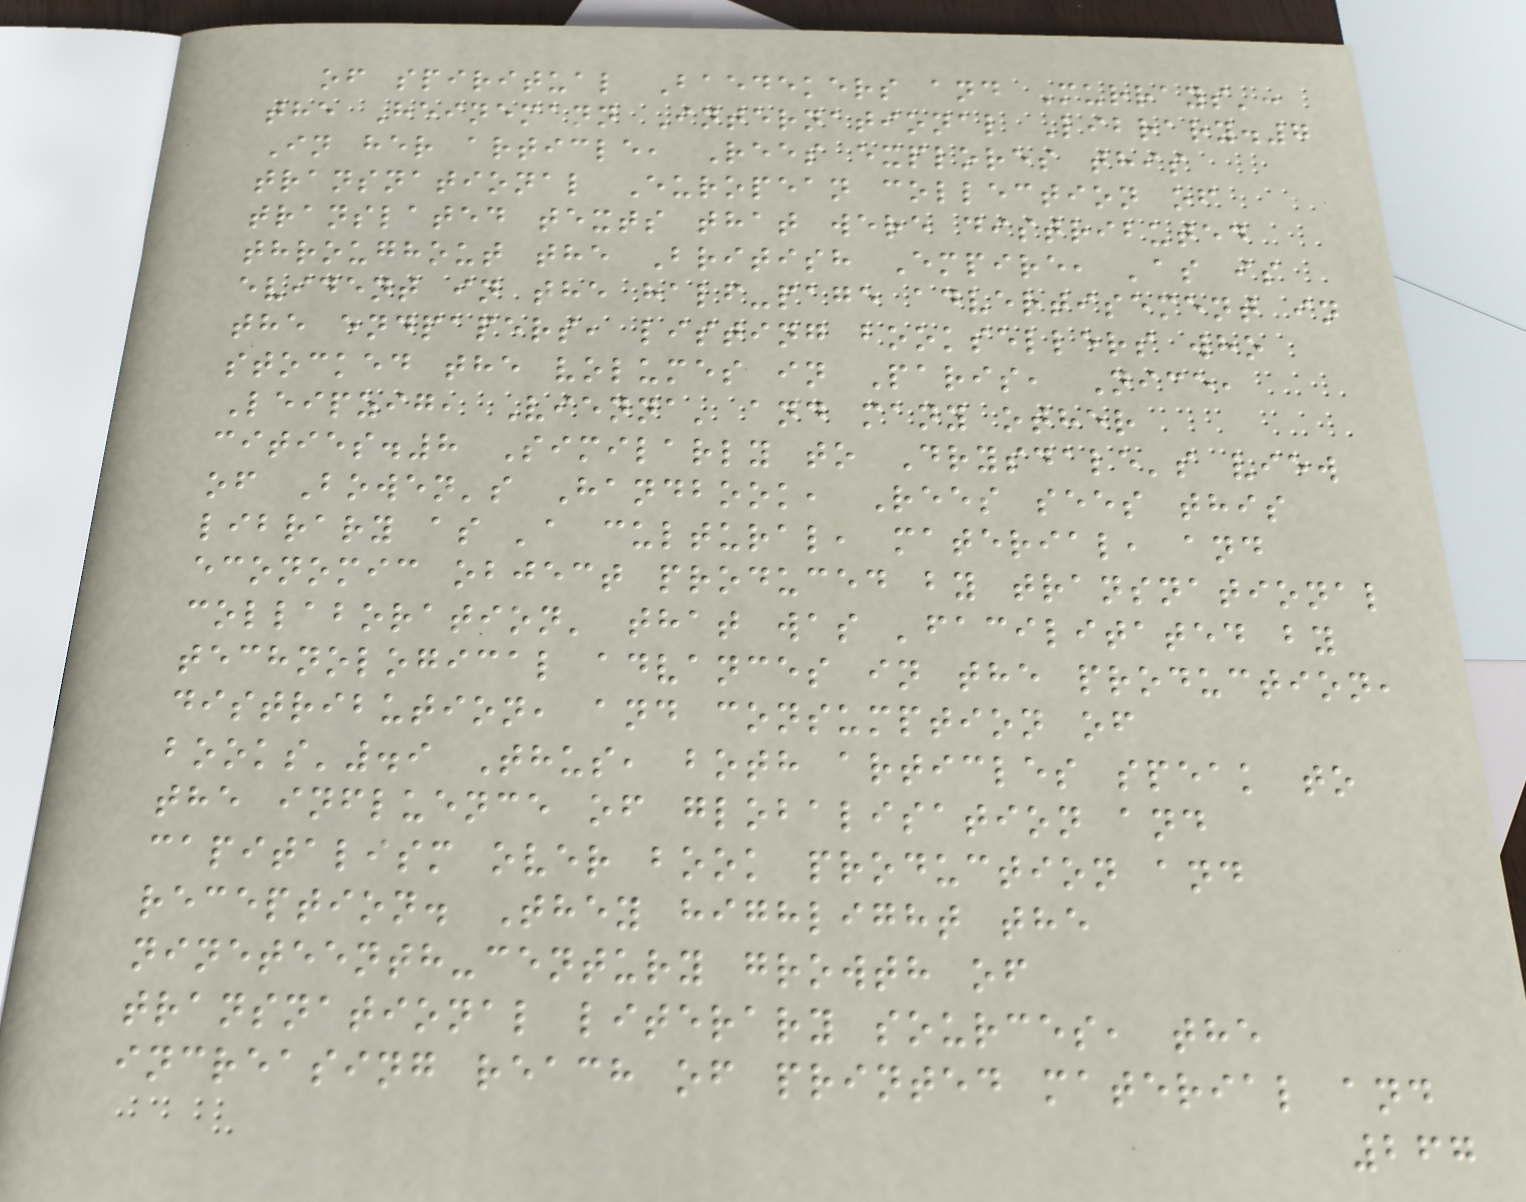of spiritual Baedekers and Murrays':
the Heinemann International Library.7
In her article, Rees explores this
transnational European collection of
translated texts that were distributed
throughout the British Empire, 'as is
evident in the half-page advertisement in
the endpapers, listing booksellers who
stocked the volumes in Paris, Nice,
Leipzig, Vienna' and many other
cities.8 Similarly to Drysdale's view
of Bowen's Handbook, Rees sees this
library as 'a cultural, material, and
economic object produced by transnational
collaboration' that was 'facilitated by
technological advances in the production,
distribution, and consumption of
books'.9 Thus, both articles speak to
the influence of globalisation and
capitalism over book production and
reception. They highlight the
nineteenth-century growth of
transnational literary sources, the
increasing reach of printed material and
267
